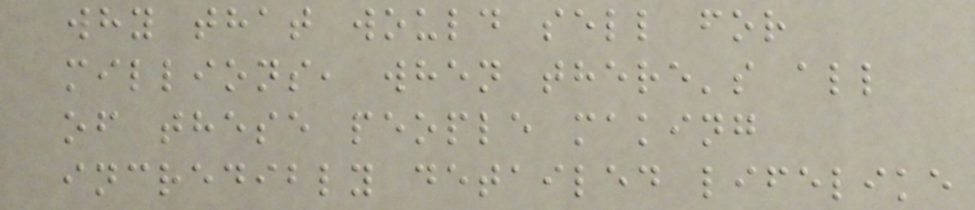why that would sell for
millions, when there's all
of these people making
incredibly detailed lifelike
